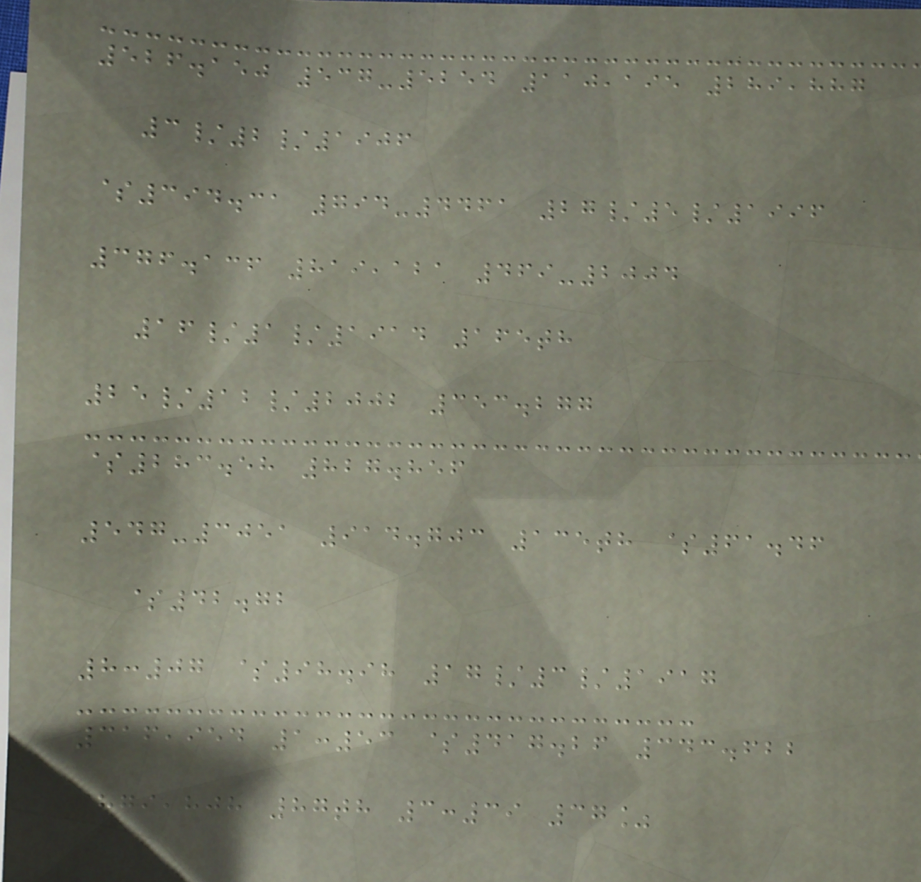526.150 537-5254 110,195 289,887
3/2/1906
$394.31 794-4461 27/5/1996
376.136 819,121 469-2004
16/1/1914 165th
25/12/2002 353.277
$283.58 827.856
547-3051 914.703 135th $61.46
$42.72
8:07 $98.98 17/3/1917
316,954 1:53 $417.26 343.622
879,808 87th 3:39 37%
